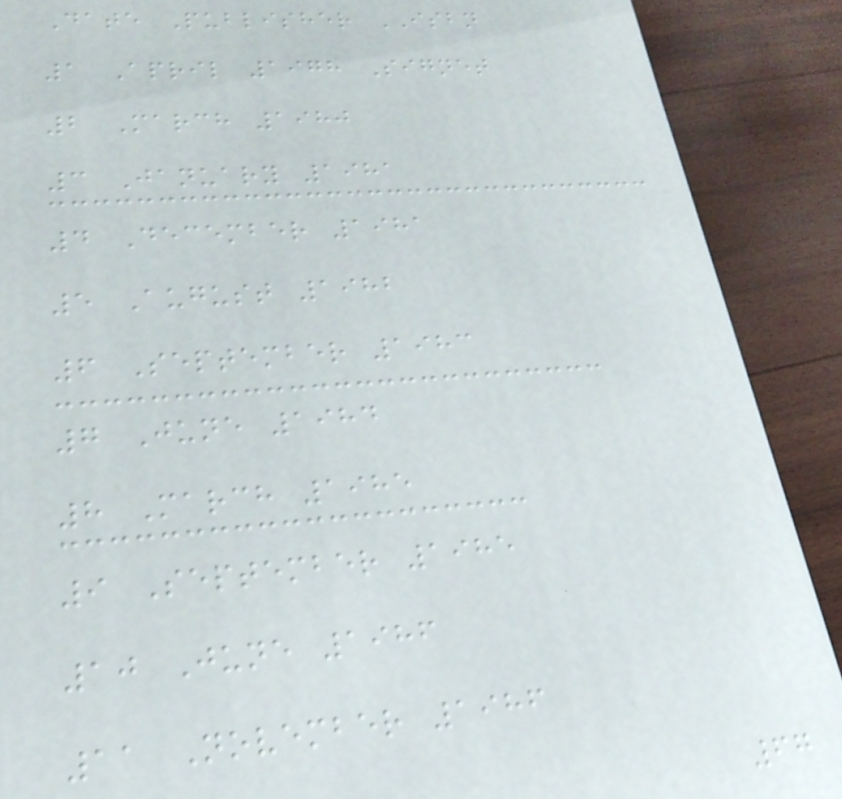Date Publisher ISBN
1 April 1978 Signet
2 March 1980
3 January 1981
4 December 1981
5 August 1982
6 September 1983
7 June 1984
8 March 1985
9 September 1985
10 June 1986
11 November 1986
67
